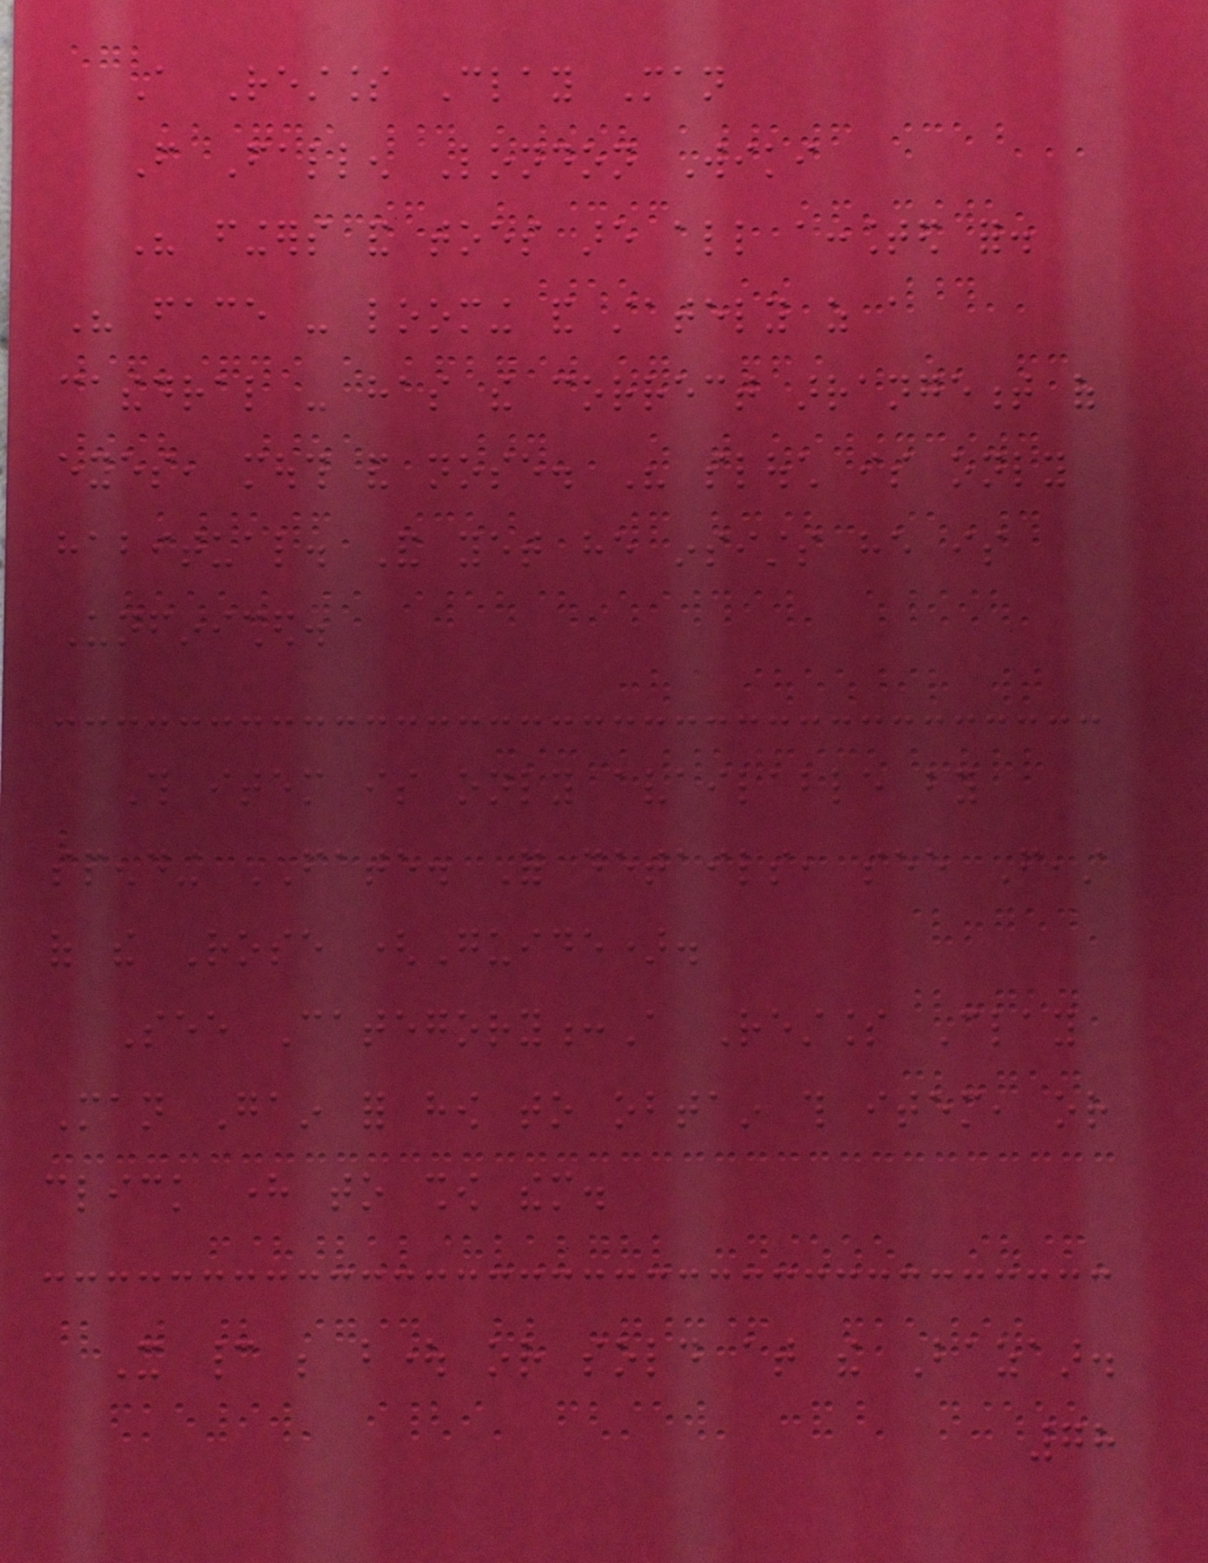A Restless Clay Man
From Fallen London Wiki
His fingers and toes are all accounted for.
His face - looming and stately as a
cathedral - has the correct arrangement of
eyes, mouth and nose. His slouch is only
habitual. And yet he insists he is
Unfinished.
This item is only available by
spending FATE. For details, see Feast
of the Rose (Guide).
See Category:A Restless Clay
Man Gain for how to obtain this item, or
click here to show them.
It cannot be bought or sold at the Bazaar.
78
